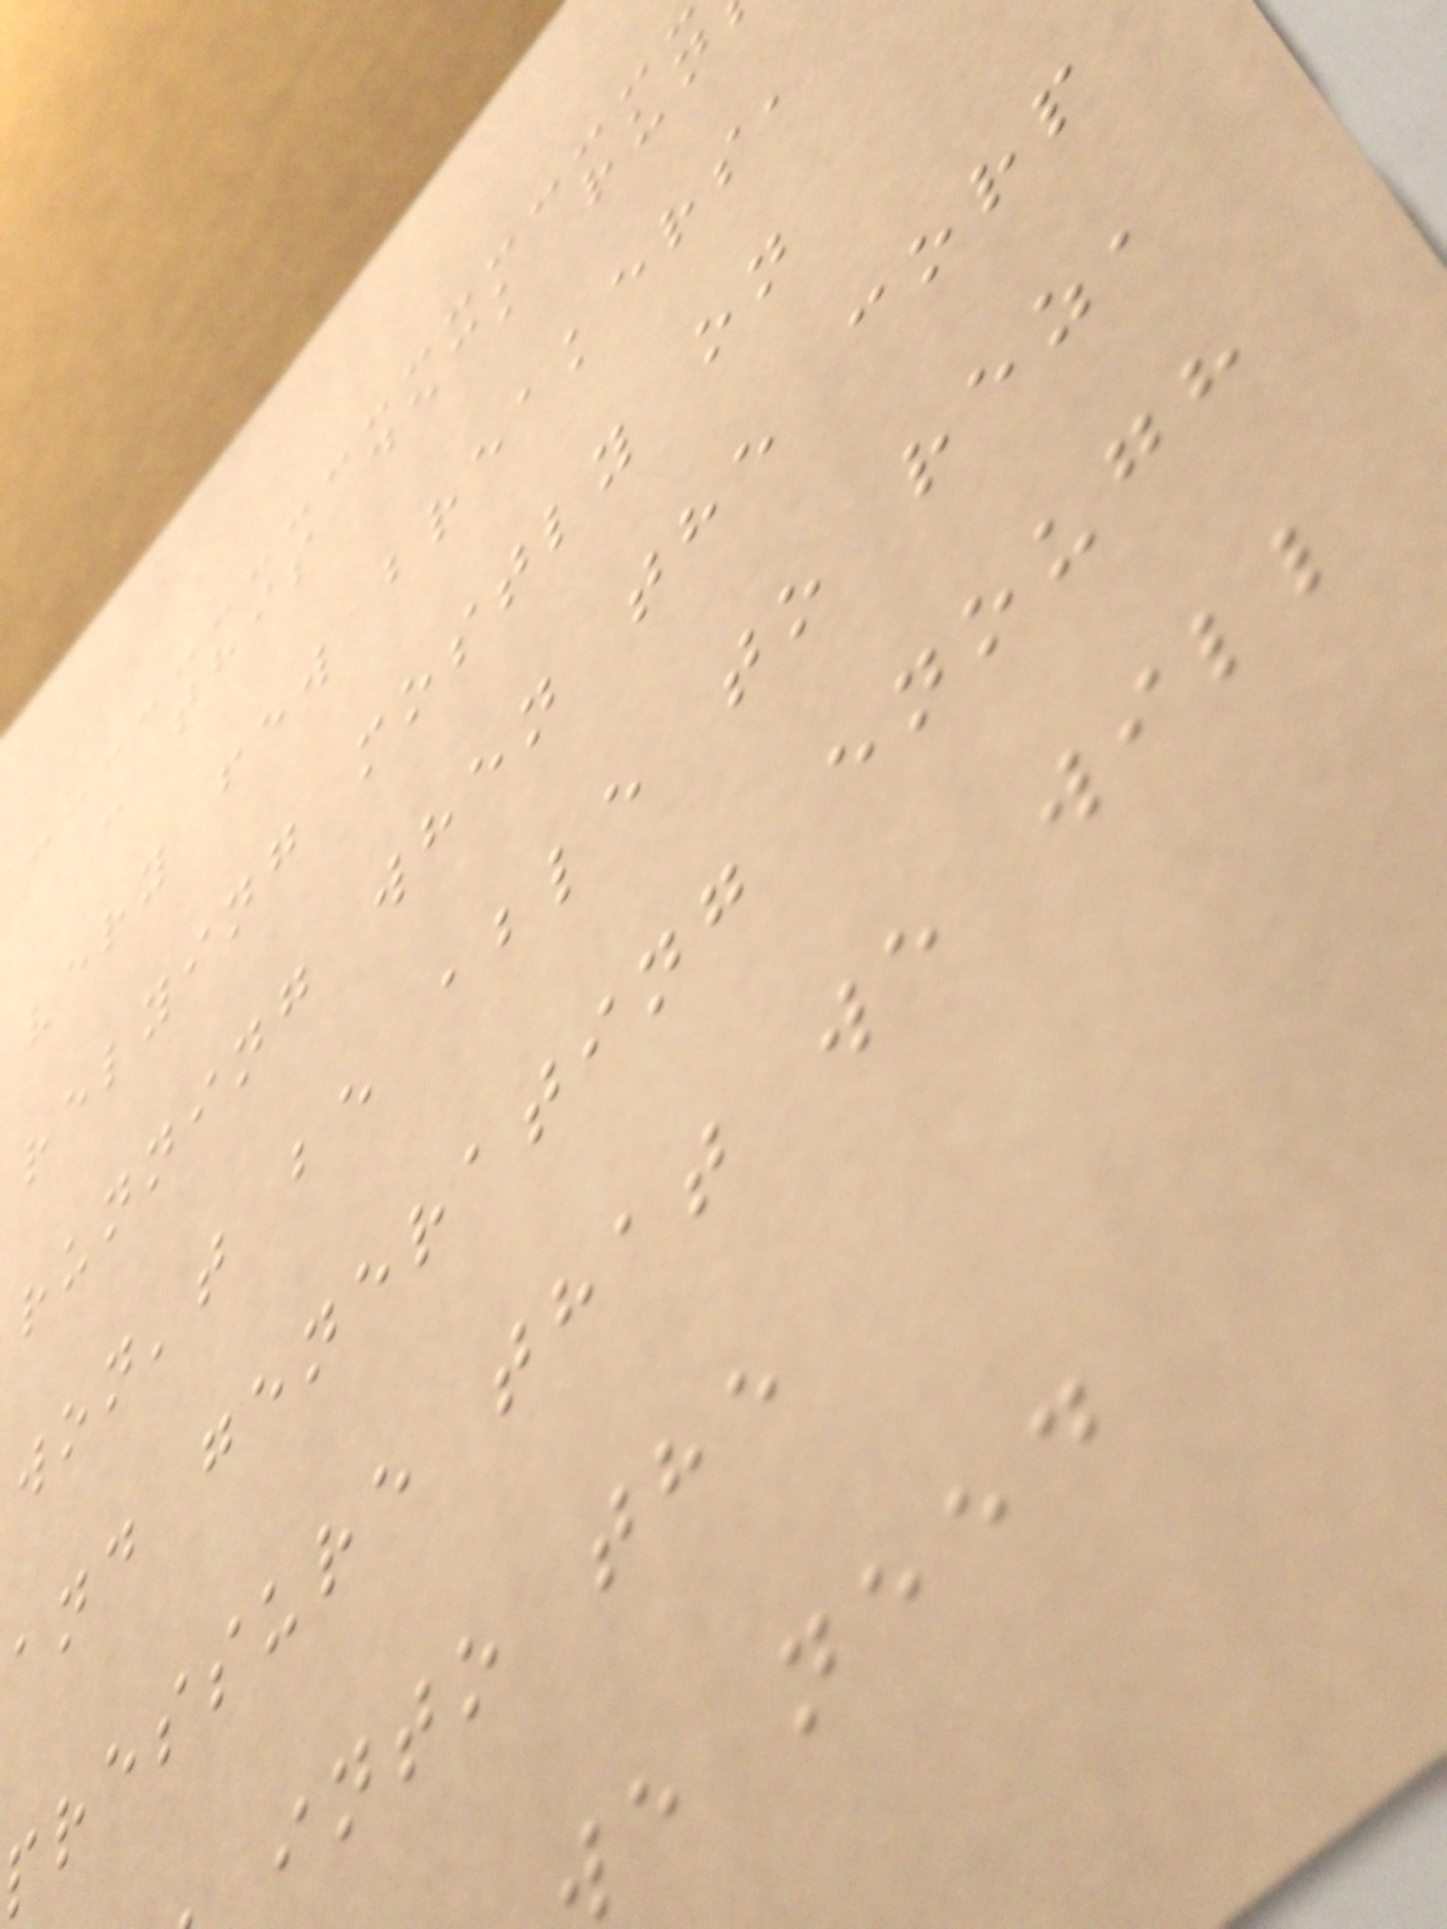- this deck run
very few breakers,
relying mostly on
running when the corp
won't be able to rez,
and generating enough
pressure that we will
into the
e need
